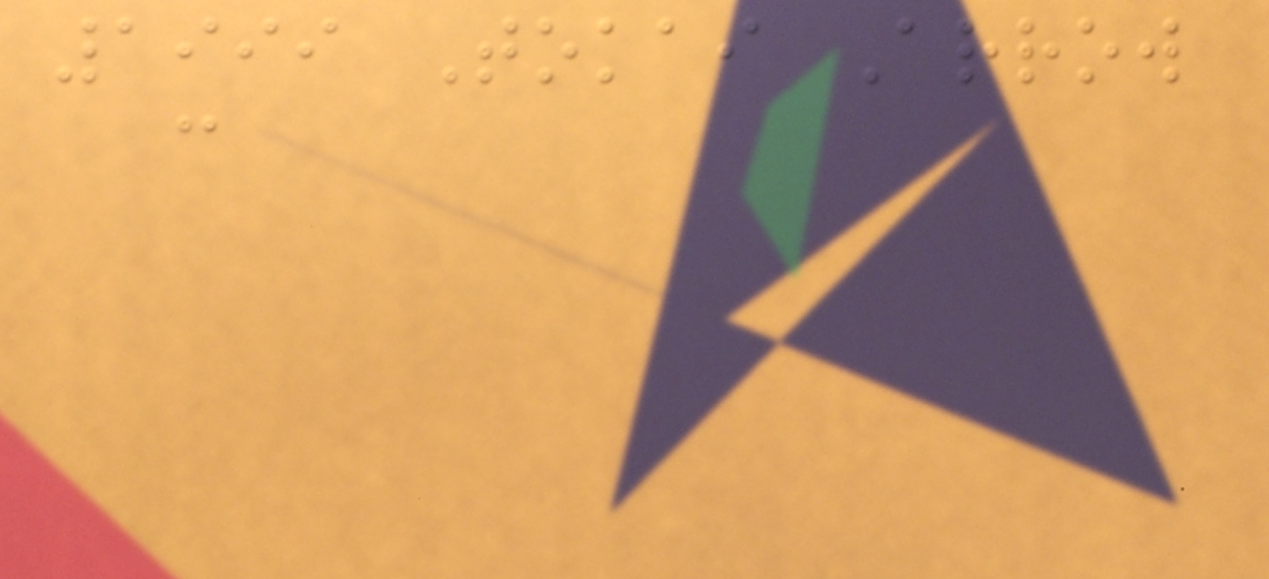1999 Tokai Arrow
c
